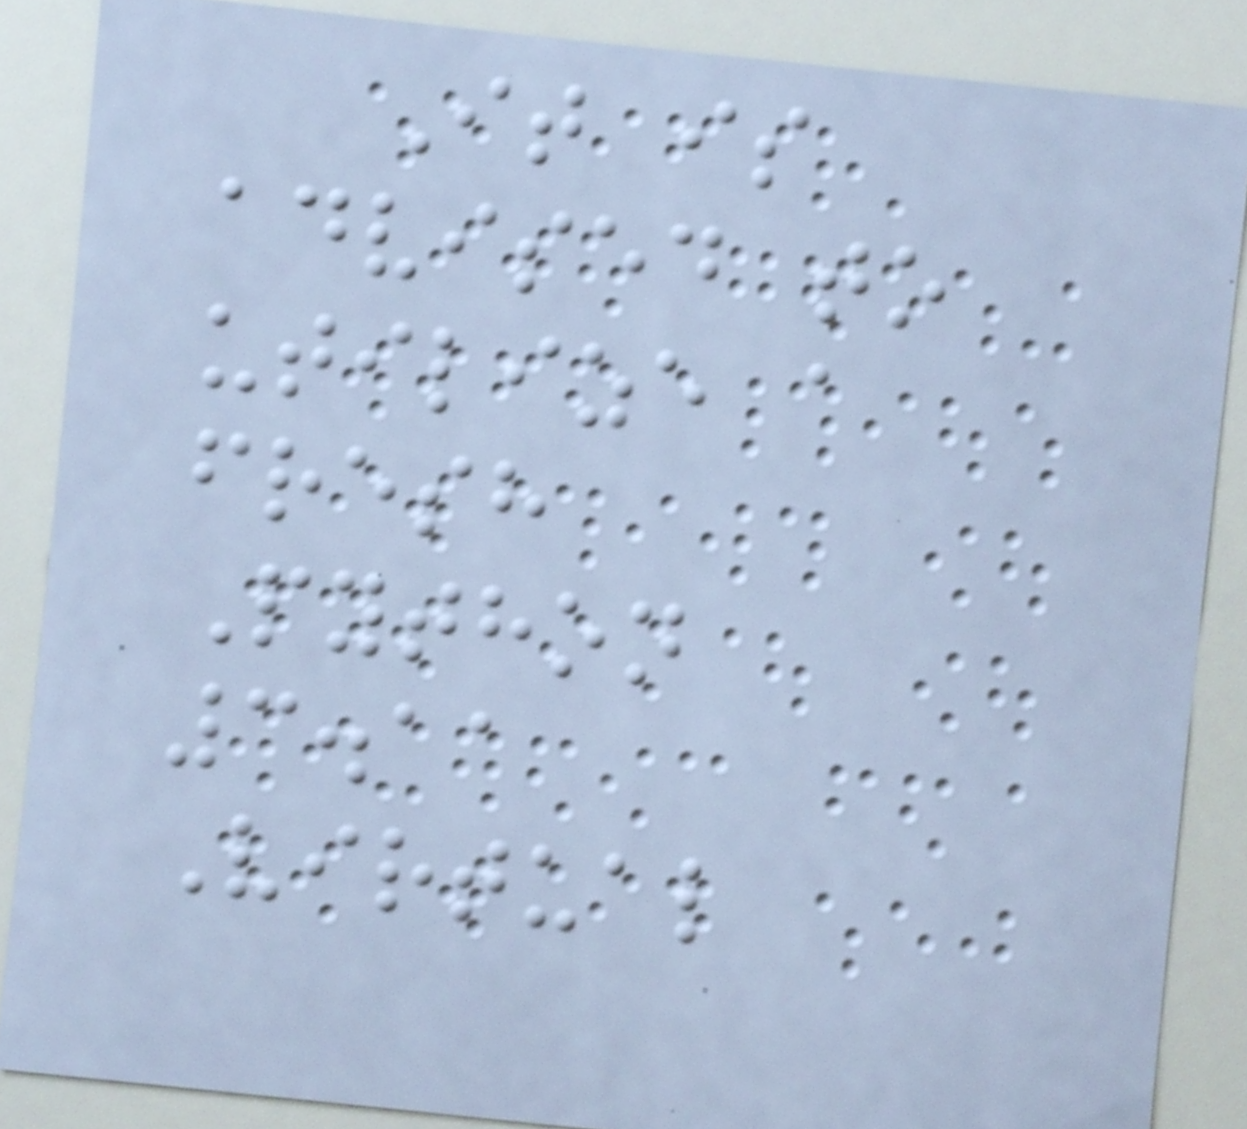It is
advised to
utilize a
fresh
Python
3.11
Virtual
